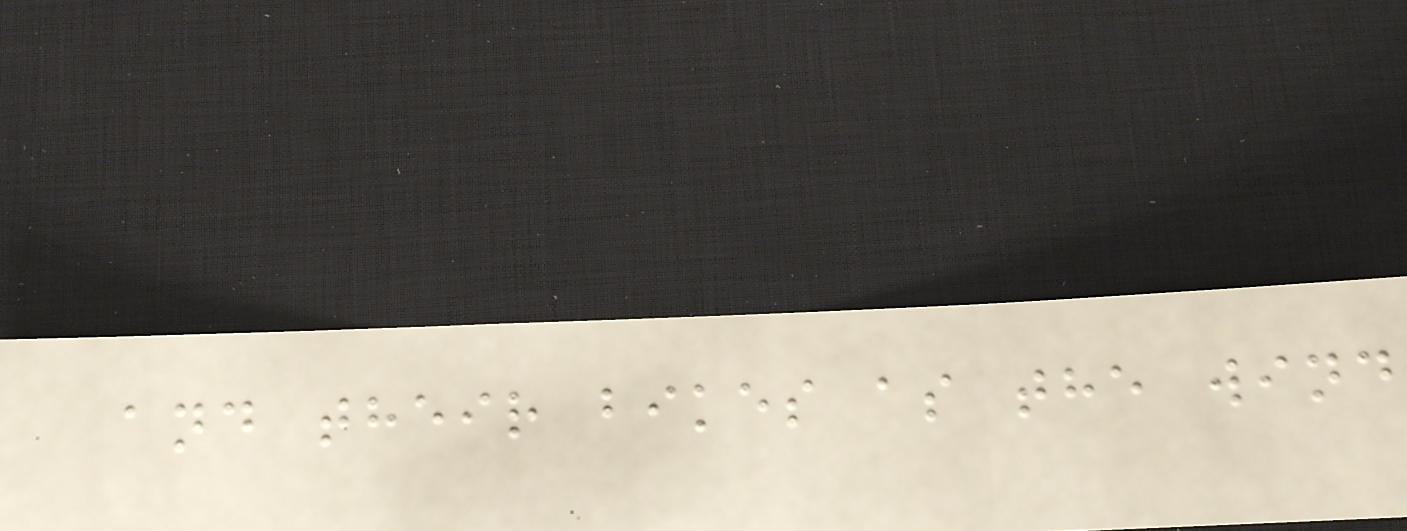and their bikes as the wind
